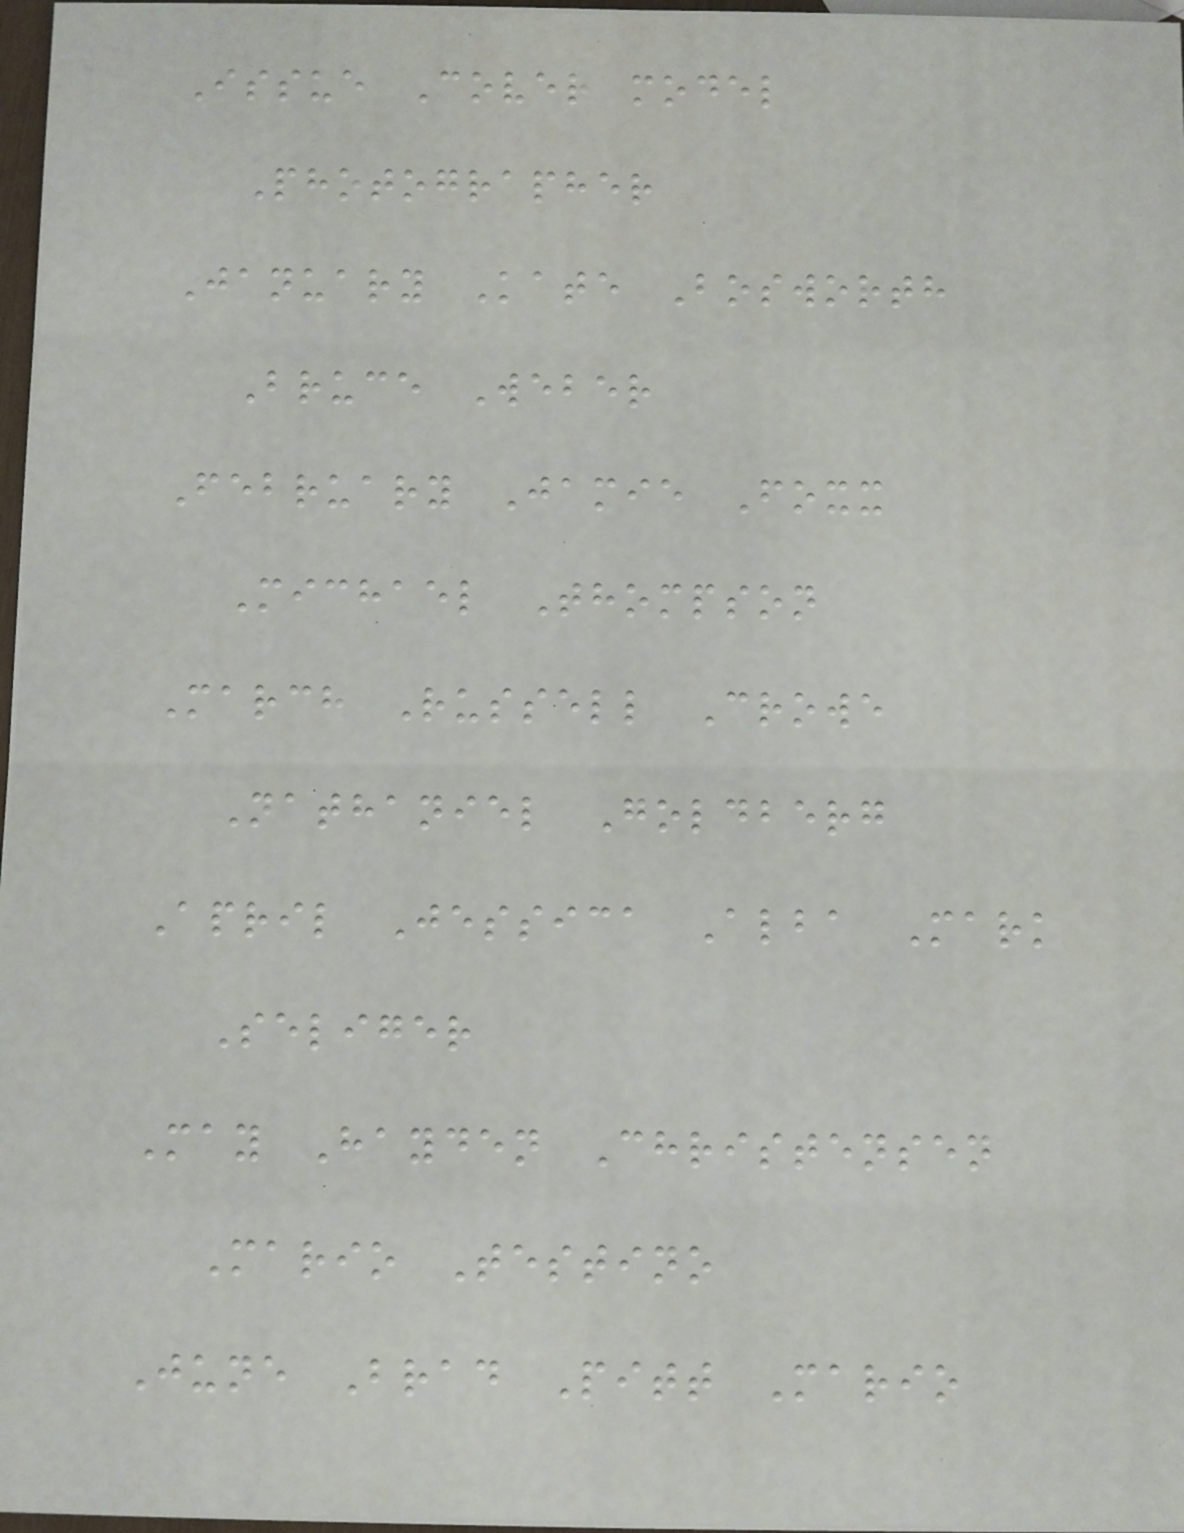Issue Cover model
Photographer
January Kate Bosworth
Bruce Weber
February Jamie Foxx
Michael Thompson
March Russell Crowe
Nathaniel Goldberg
April Jessica Alba Mark
Seliger
May Hayden Christensen
Mario Testino
June Brad Pitt Mario
